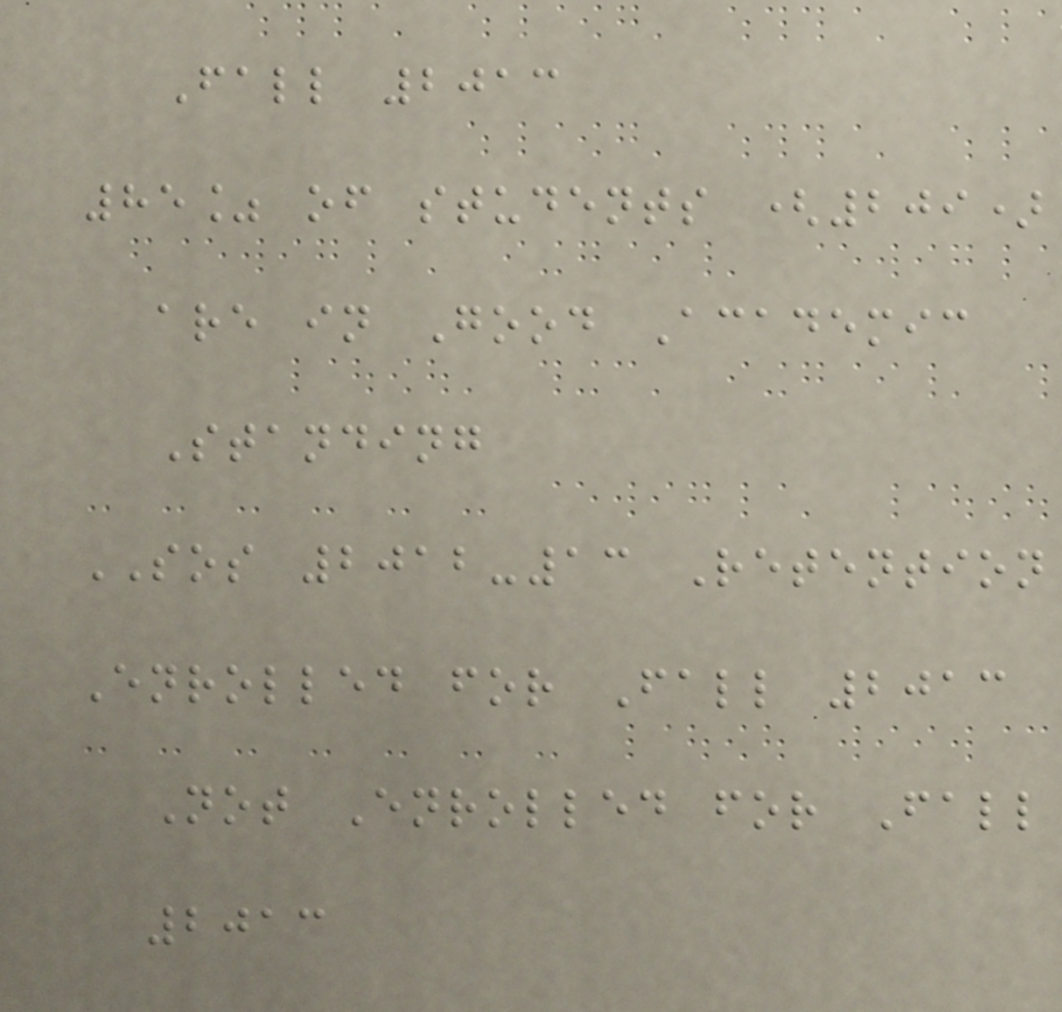Fall 2013
85% of students (209)
are in Good Academic
Standing
SOS 2012-13 Retention
Enrolled for Fall 2013
Not Enrolled for Fall
2013
